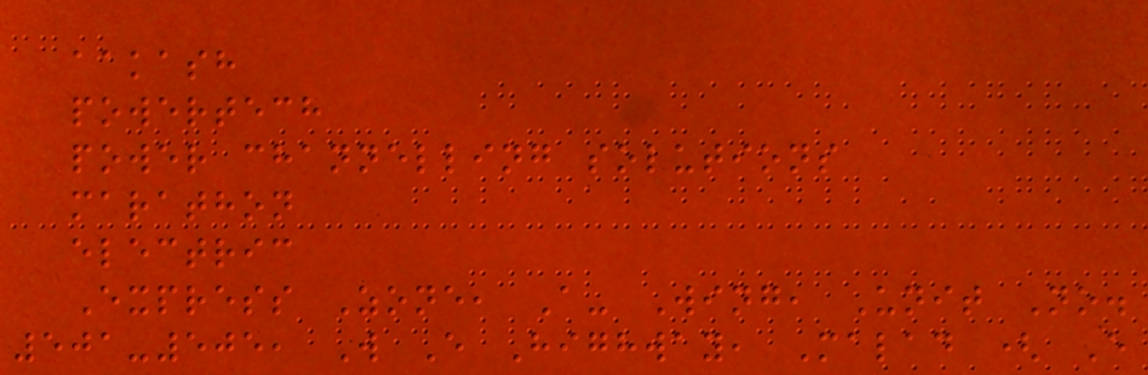aakash
powertech
power channelling solutions
marathon
electric
Express Zone, A- Wing, Unit No.
501-505, W E Highway, Malad ( E
